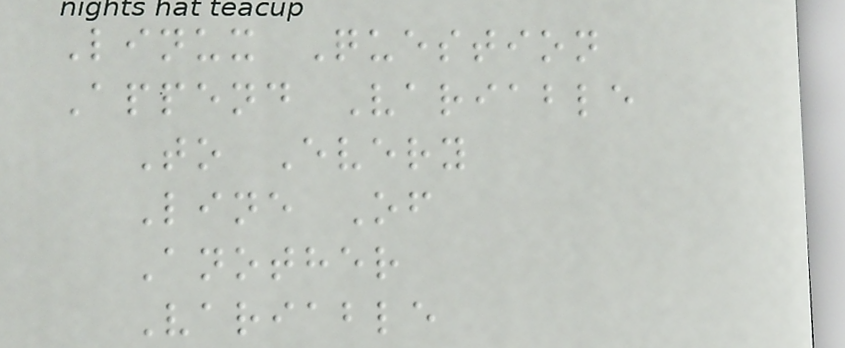Linux Question
Append Variable
To Every
Line Of
Another
Variable
